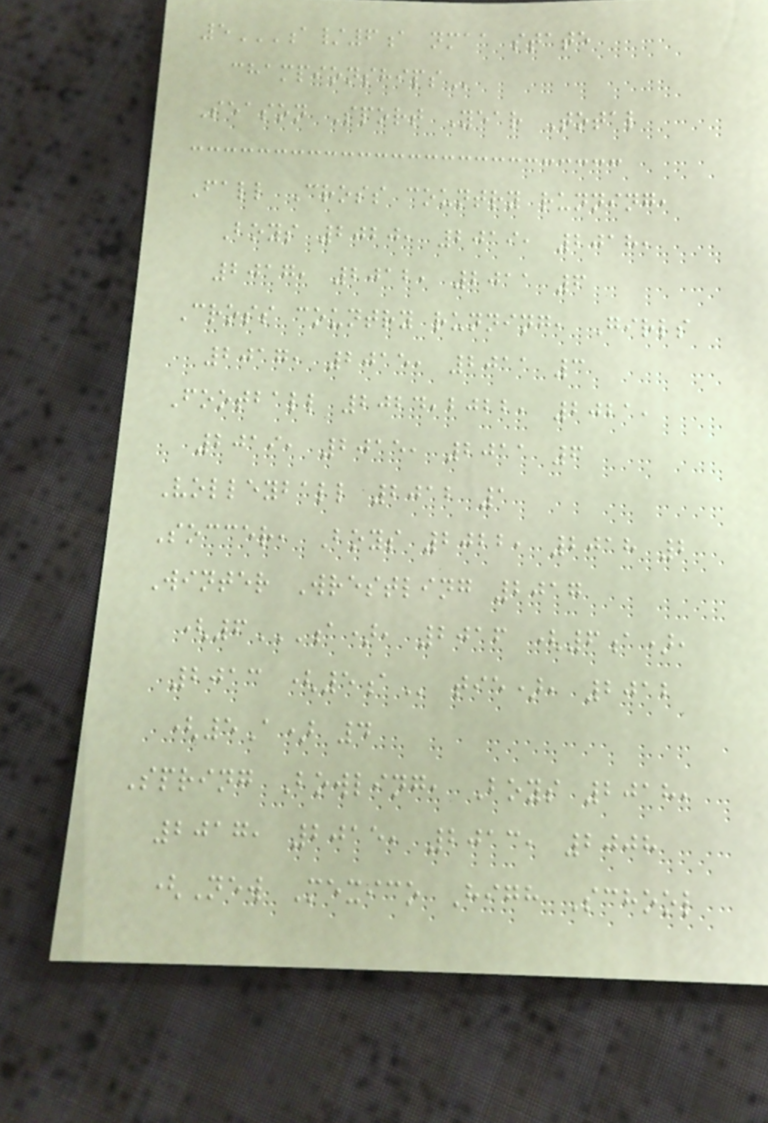5A/6A NMAA STATE
CHAMPIONSHIPS
Season Sport Year Total
Fall Cross country running,
Boys 2020, 2019, 2018,
2017, 2012, 2011 6
Cross country running, Girls
2017, 2015, 2011 3
Football 2024,2022, 2021,
2019, 2015, 2011 6
Volleyball 2012 1
Soccer, Boys 2022, 2018 2
Winter Wrestling 2017
(6A), 2016 (6A),
2013 (5A tie), 2012
(5A) 4
Spring Bowling, Boys 2018,
2017, 2015, 2013, 2008
(New Mexico High School
